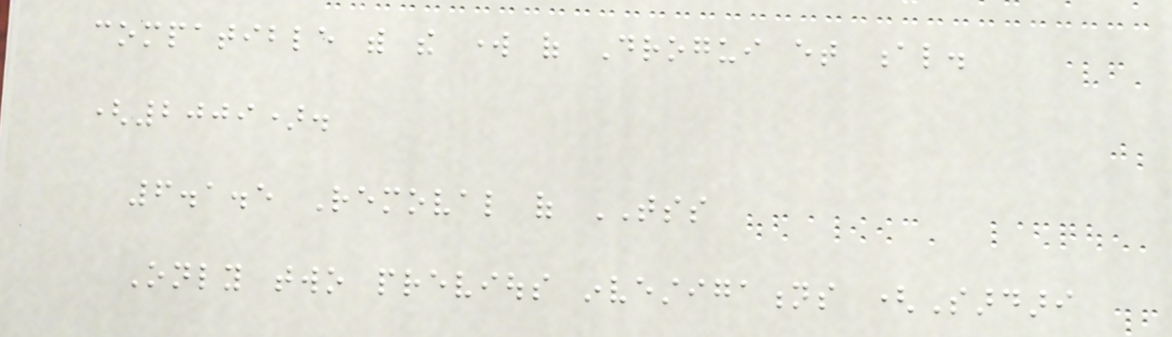compatible with the work of Drogui et al.
(2009).
6.1.5 Removal of TSS
Only two previous investigations (Sardari
